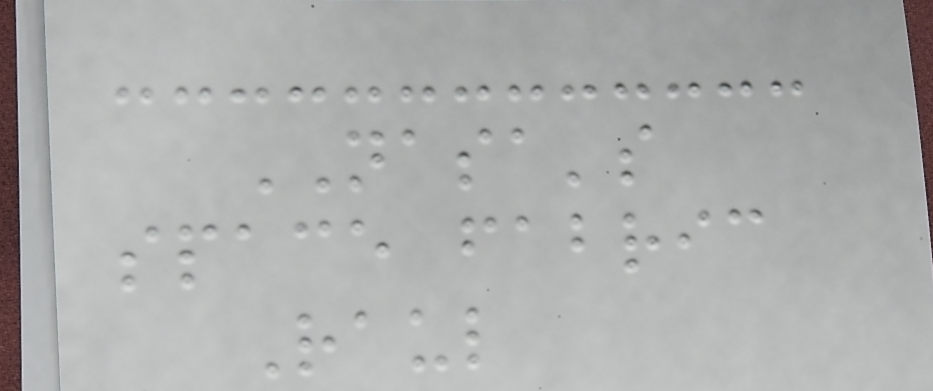NASA's
space fabric
Raul
